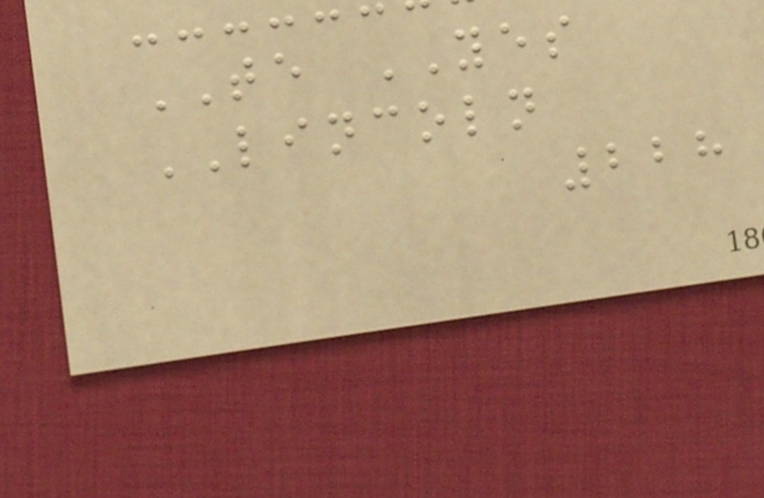TE YES
LINCOLN
228
